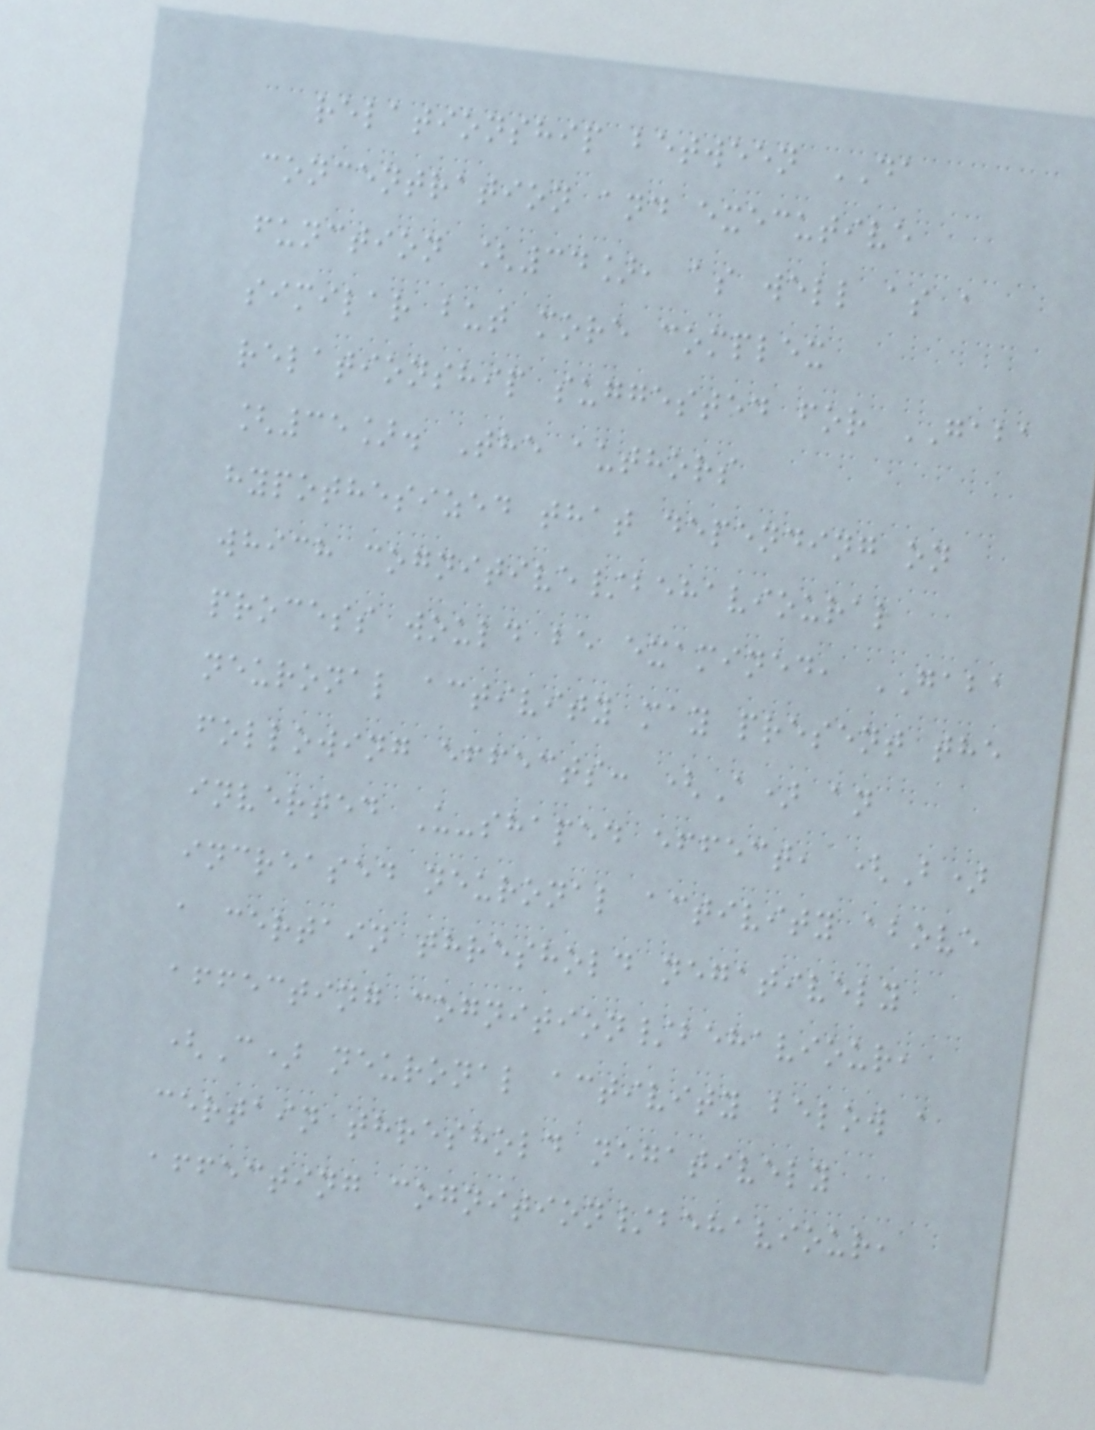relationship between DA
concentration and executive
function [34], as well as a
similar but more complex
relationship suggested for GABA
[35]. The authors
hypothesized that depending on
which cognitive/behavioural
process would be examined, GABA
neuronal activity may present the
following effects: (A) an
inverted U-shaped effect, (B)
increased neuronal activity above
a certain threshold negatively
affecting cognition/behaviour,
(C) neuronal activity below a
certain threshold negatively
affecting cognition/behaviour,
